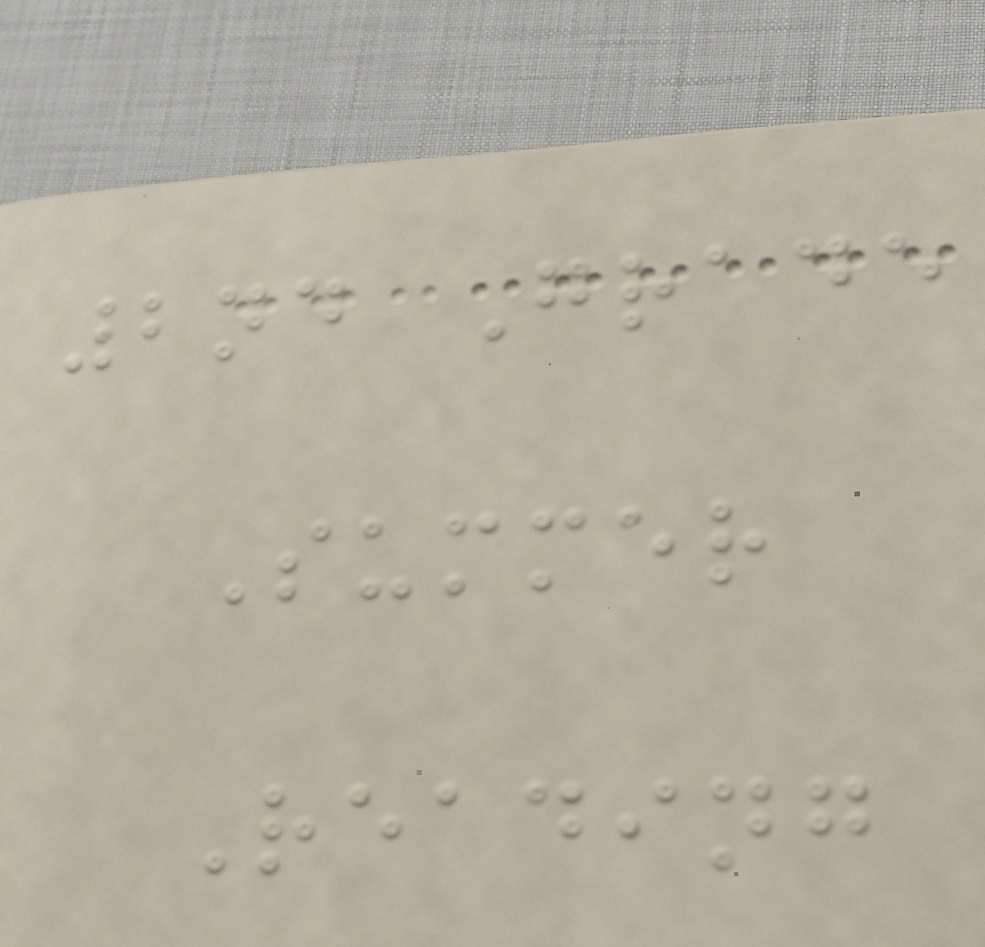2nd Grade
Summer
Reading
